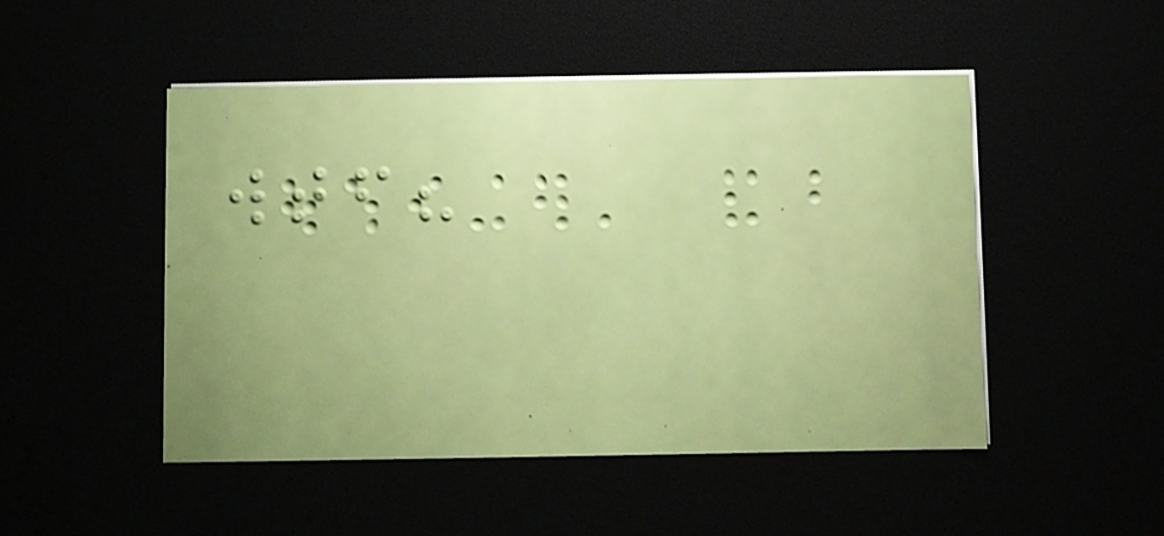wtf?
